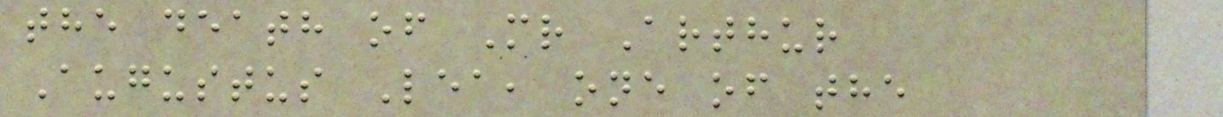the death of Mr Arthur
Augustus Lea, one of the
